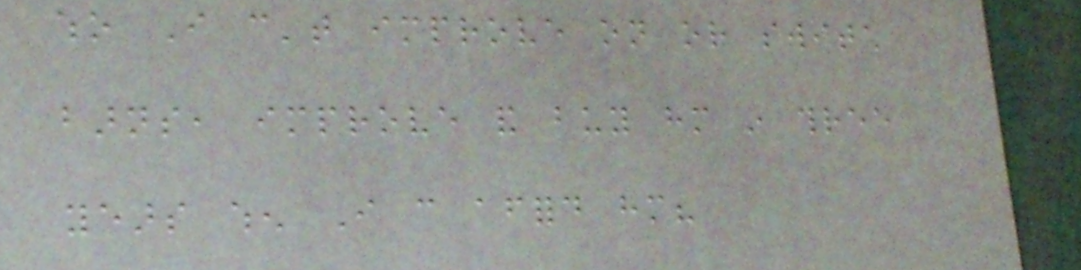who I can't improve on or switch
barns, improve and buy him in three
years when I can afford him?
